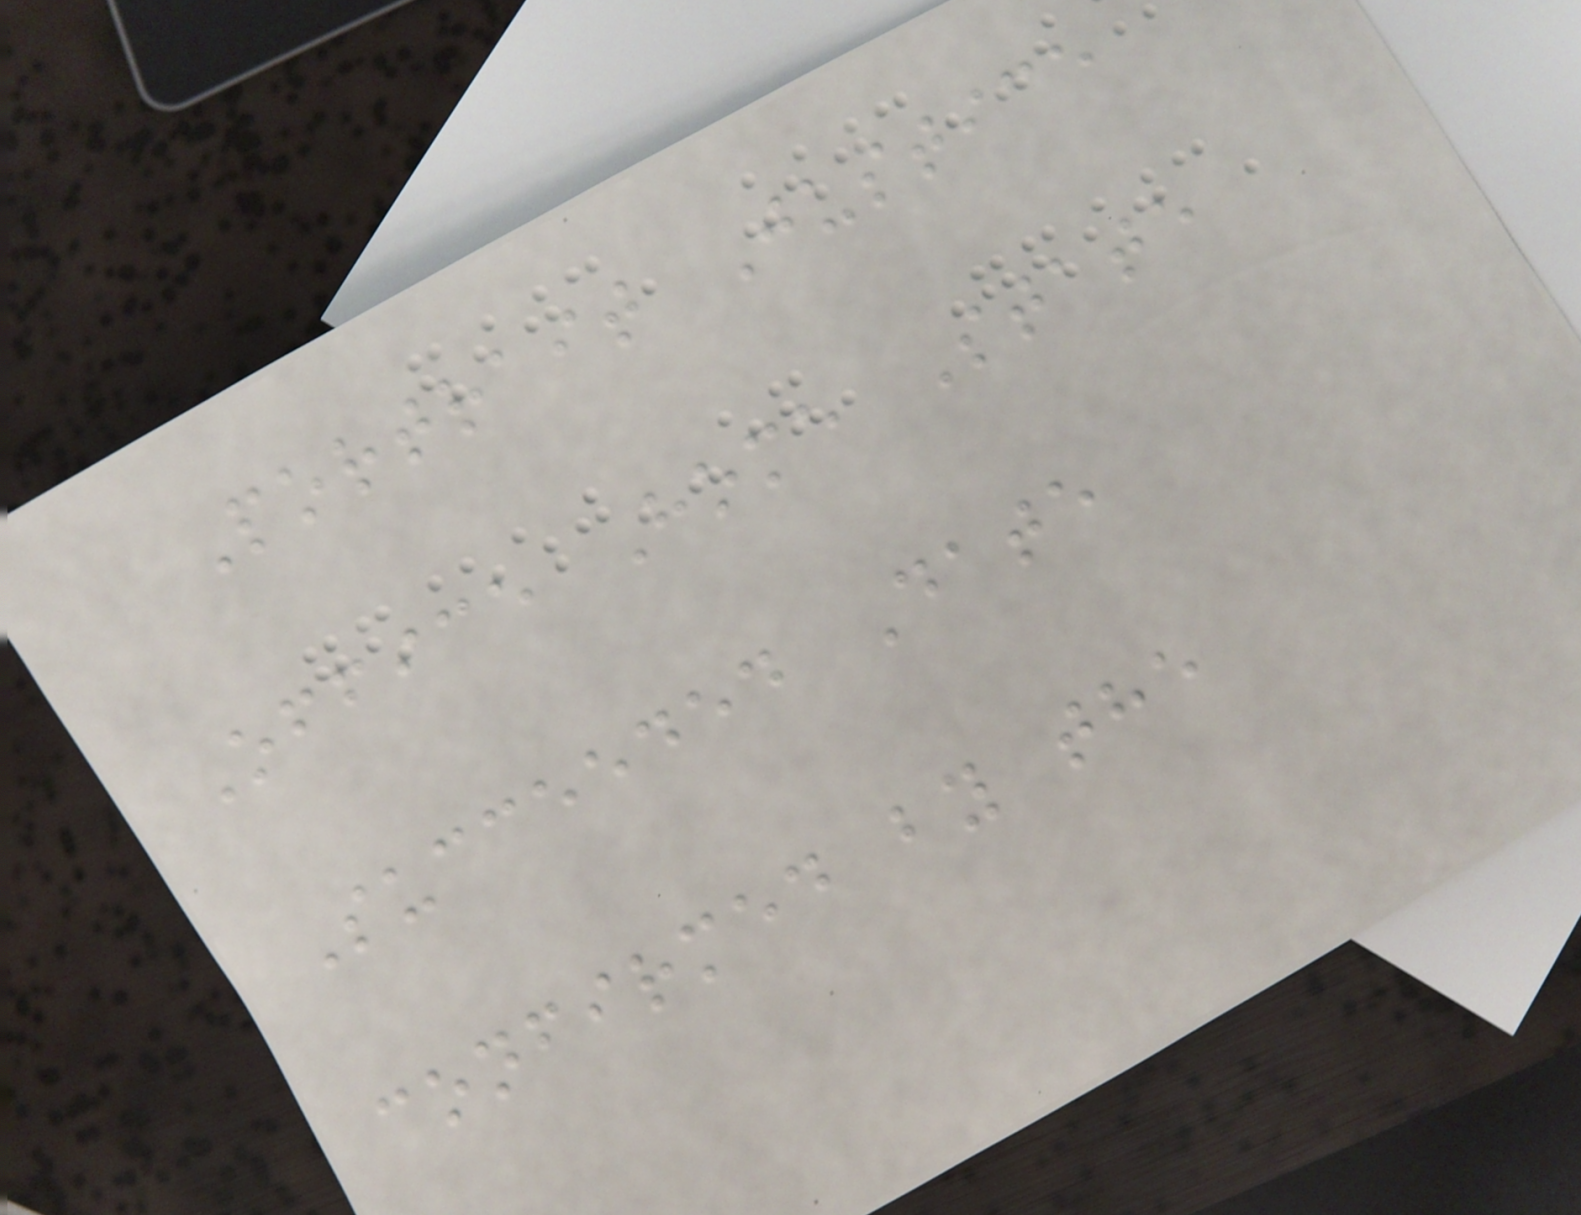Portrait Justice
Office Home State
Succeeded Date
confirmed by the
